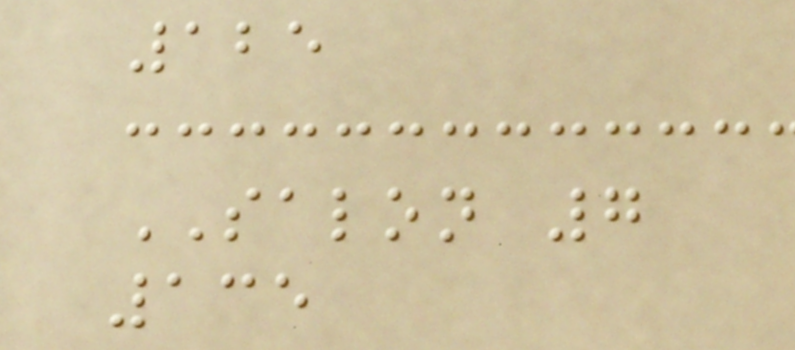125
SALON 7
135
